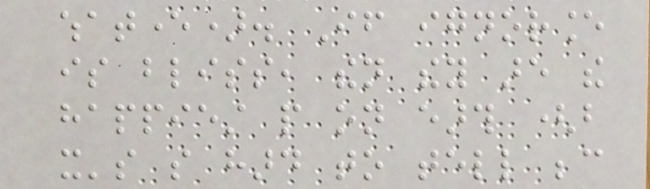whatever). If ignorance
is bliss, then they are the
happiest people on earth (but
it's so hard to tell because
